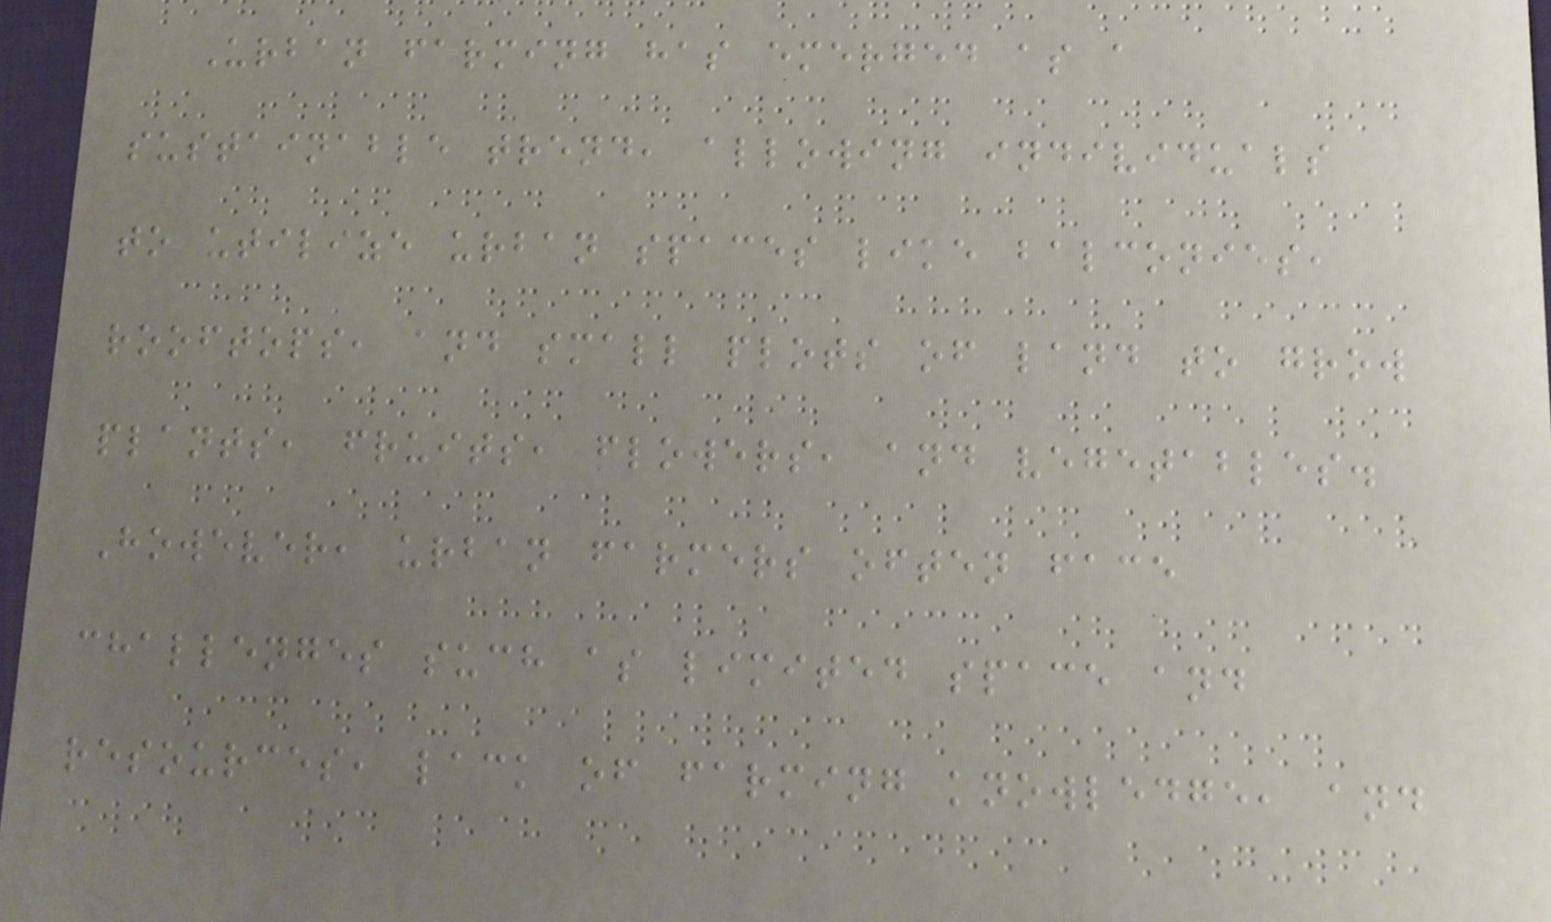Urban farming has emerged as a
sustainable trend, allowing individuals
to utilize urban spaces like balconies,
rooftops, and small plots of land to grow
plants, fruits, flowers, and vegetables.
However, urban farmers often face
challenges such as limited space and
resources, lack of farming knowledge, and
